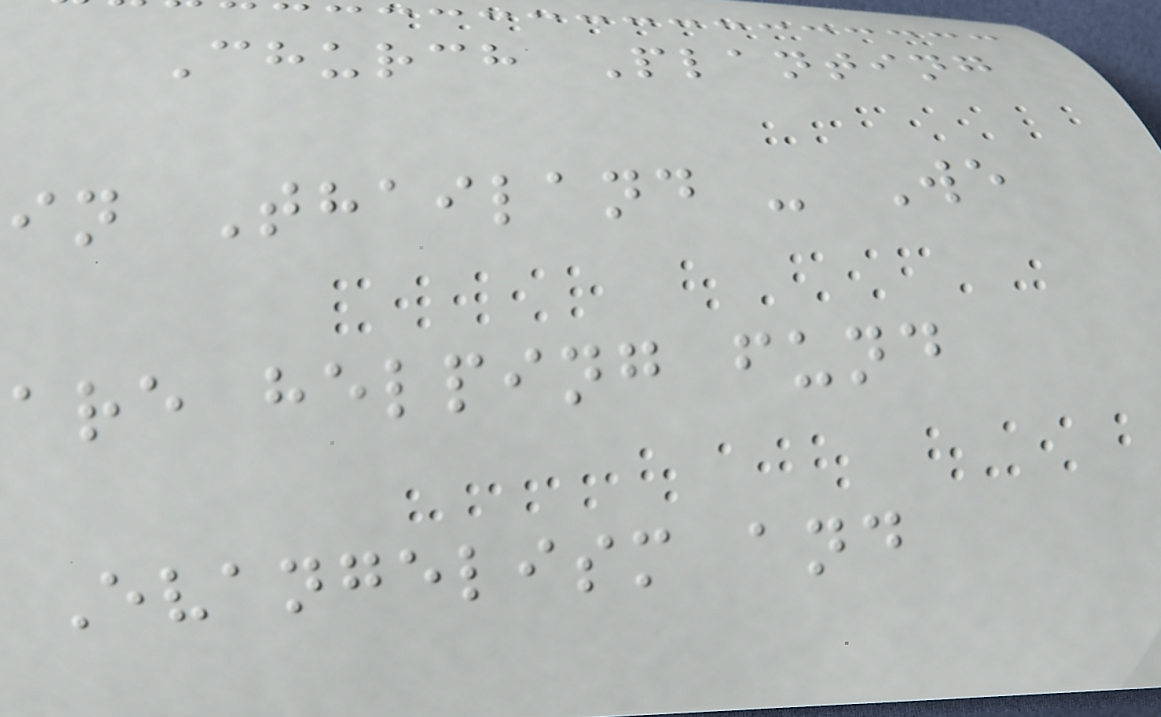Church Planting
in Thailand - We
are helping fund
Evangelism and
